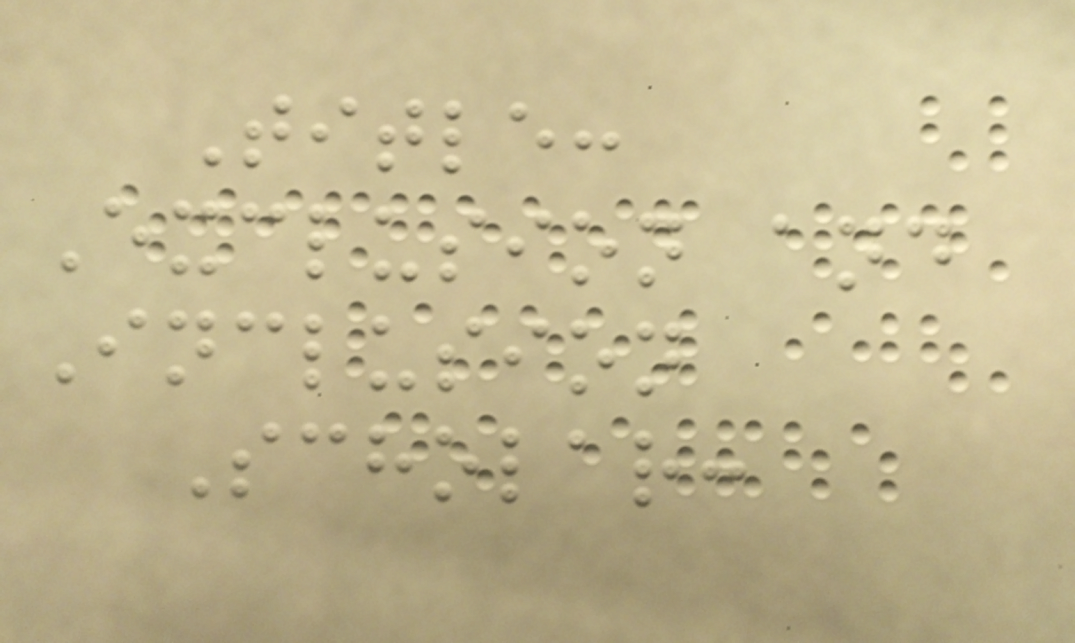Title:
Exclusion and
Inclusion
Scholar:
